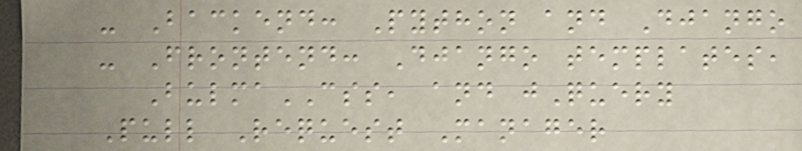- Backend: Python and Django
- Frontend: Django templates,
BulmaCSS, and jQuery
Pull Request Manager
